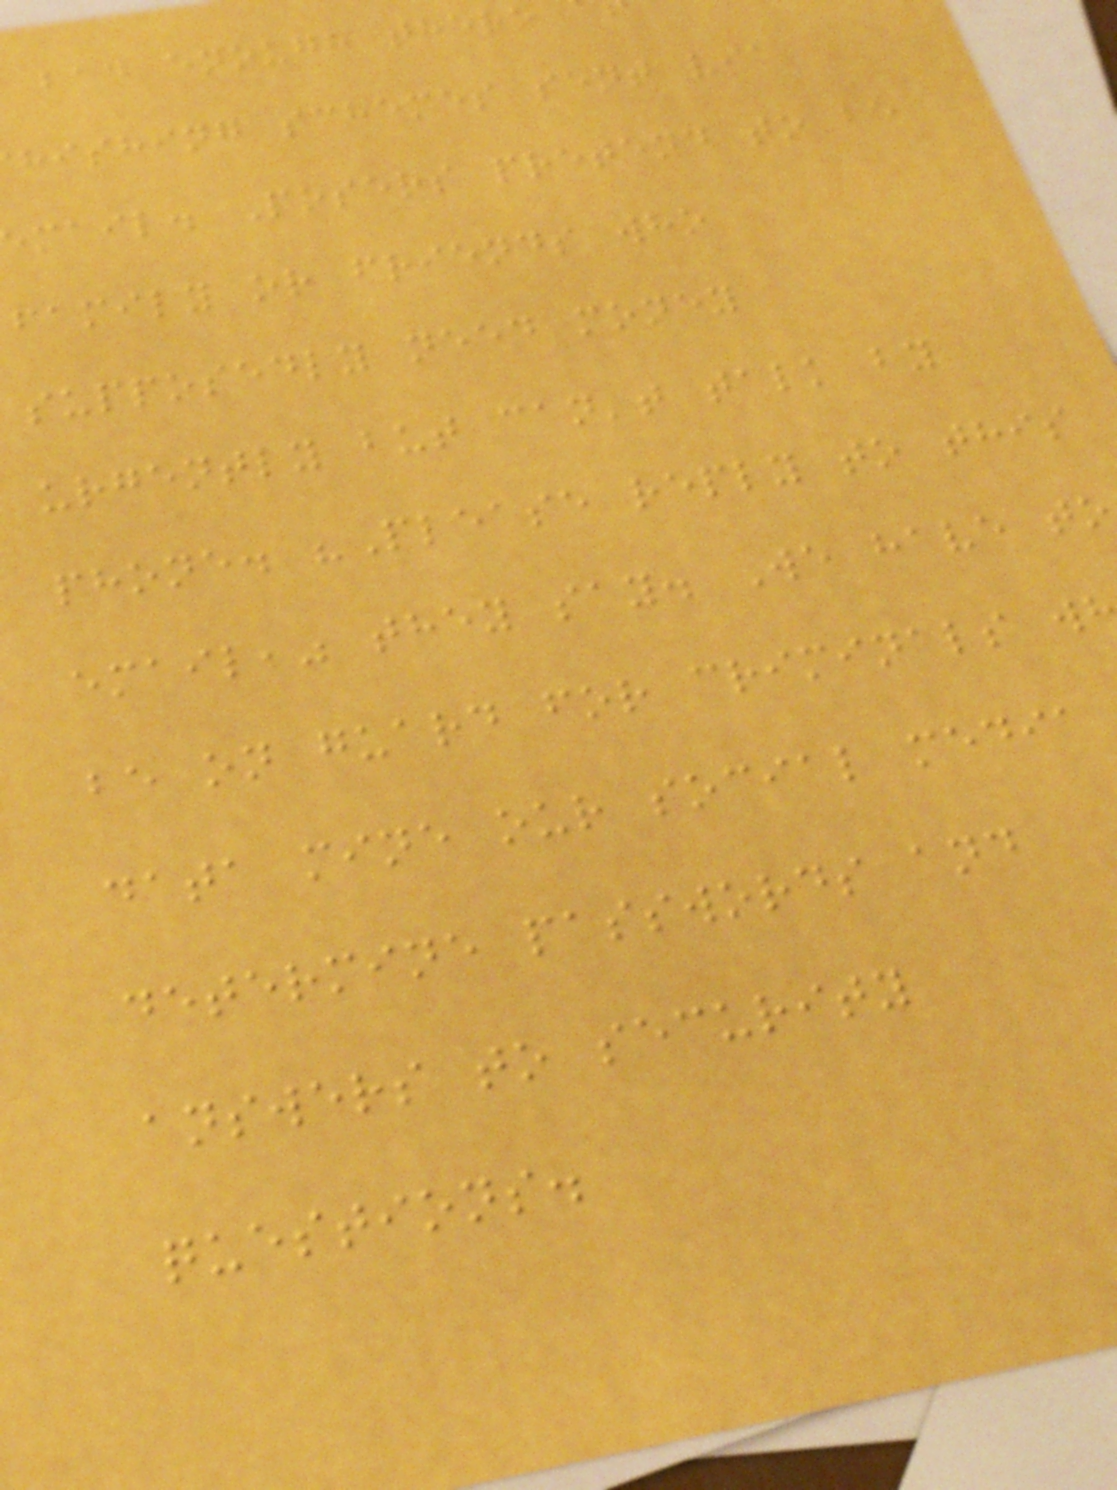bad enough there
hishing schemes sent via
mail. Posers pretend to be
family or friends who
supposedly need money
urgently but can't talk by
phone. "Please reply to this
email," they say. We have to
be on guard for criminals w
data mine our social media
determine passwords and
answers to security
questions.
